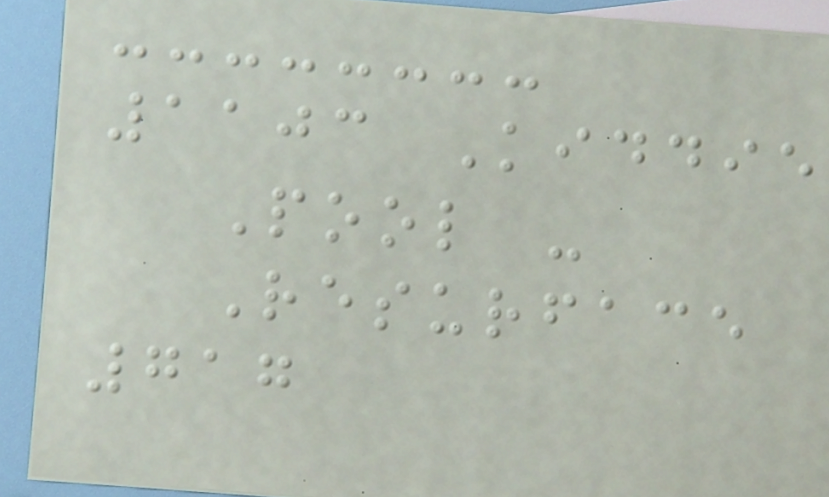1103 Kiddie
Pool -
Resurface
717
